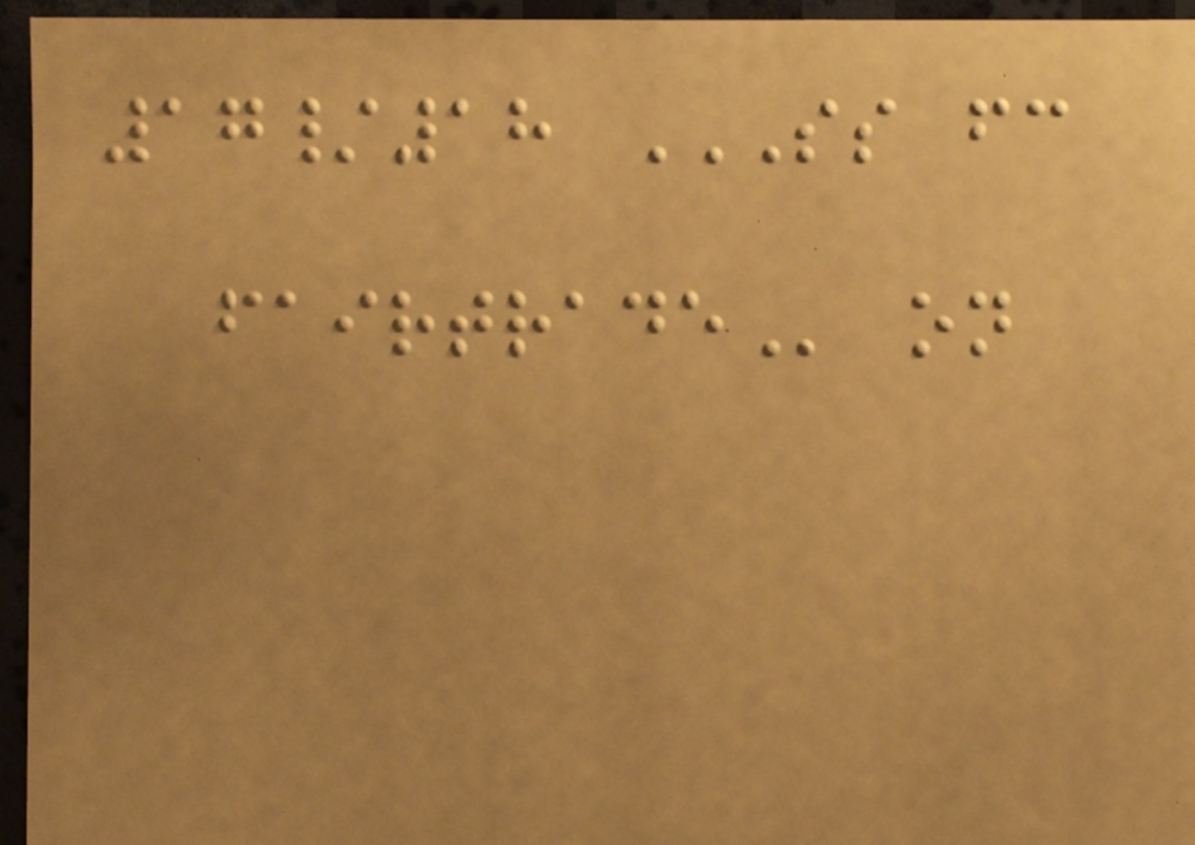17/18 SS FC
FAIRTRADE on
